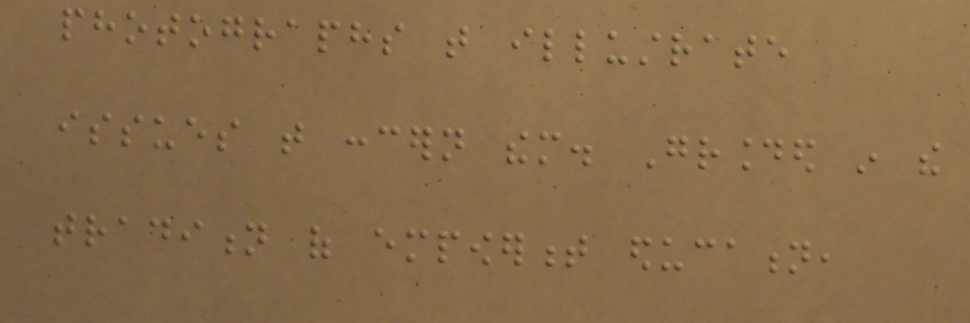photographs that illustrate
issues that concern them. Grounded in the
tradition of empowerment education,
